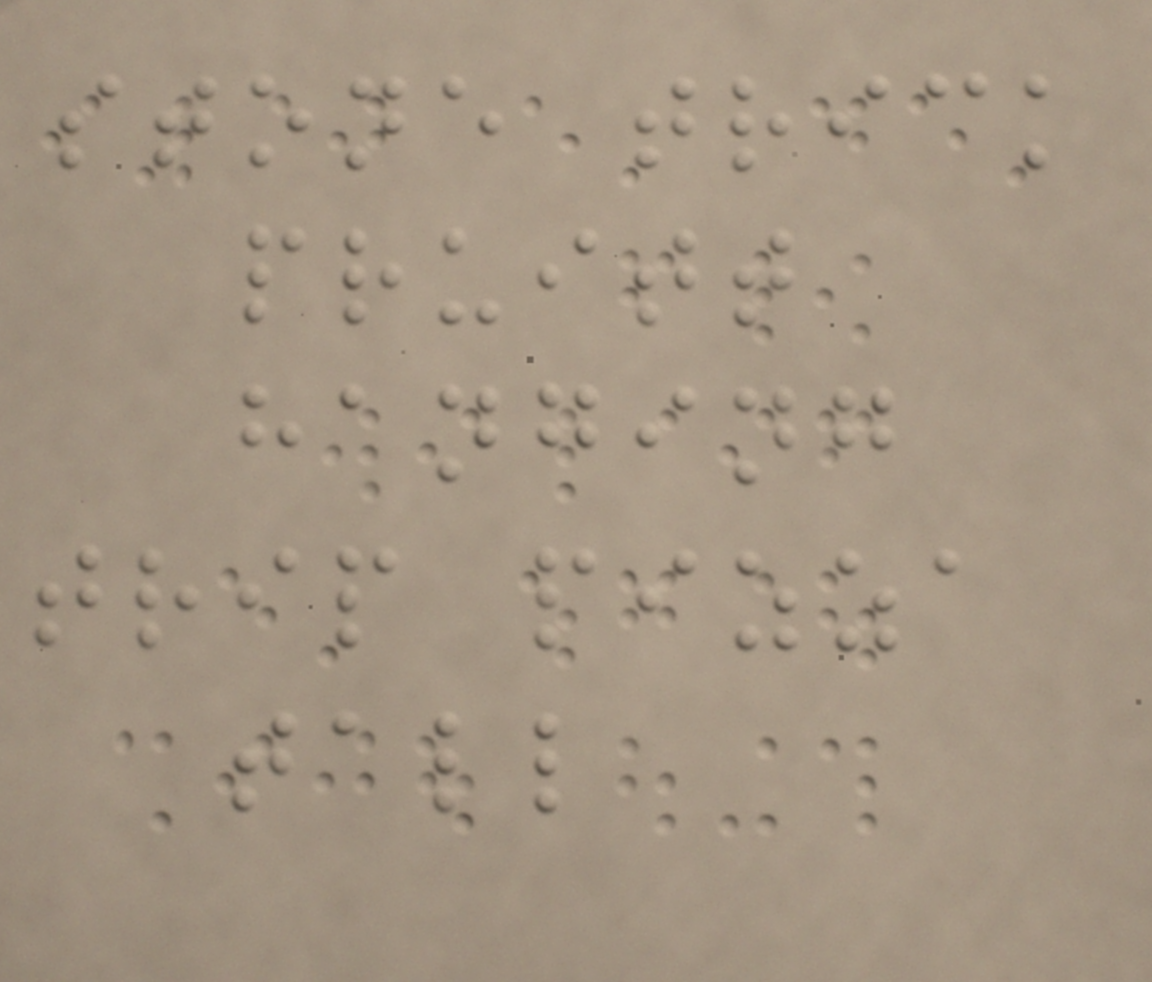stone trick
pruitt
hanging
trip pizza
tall
